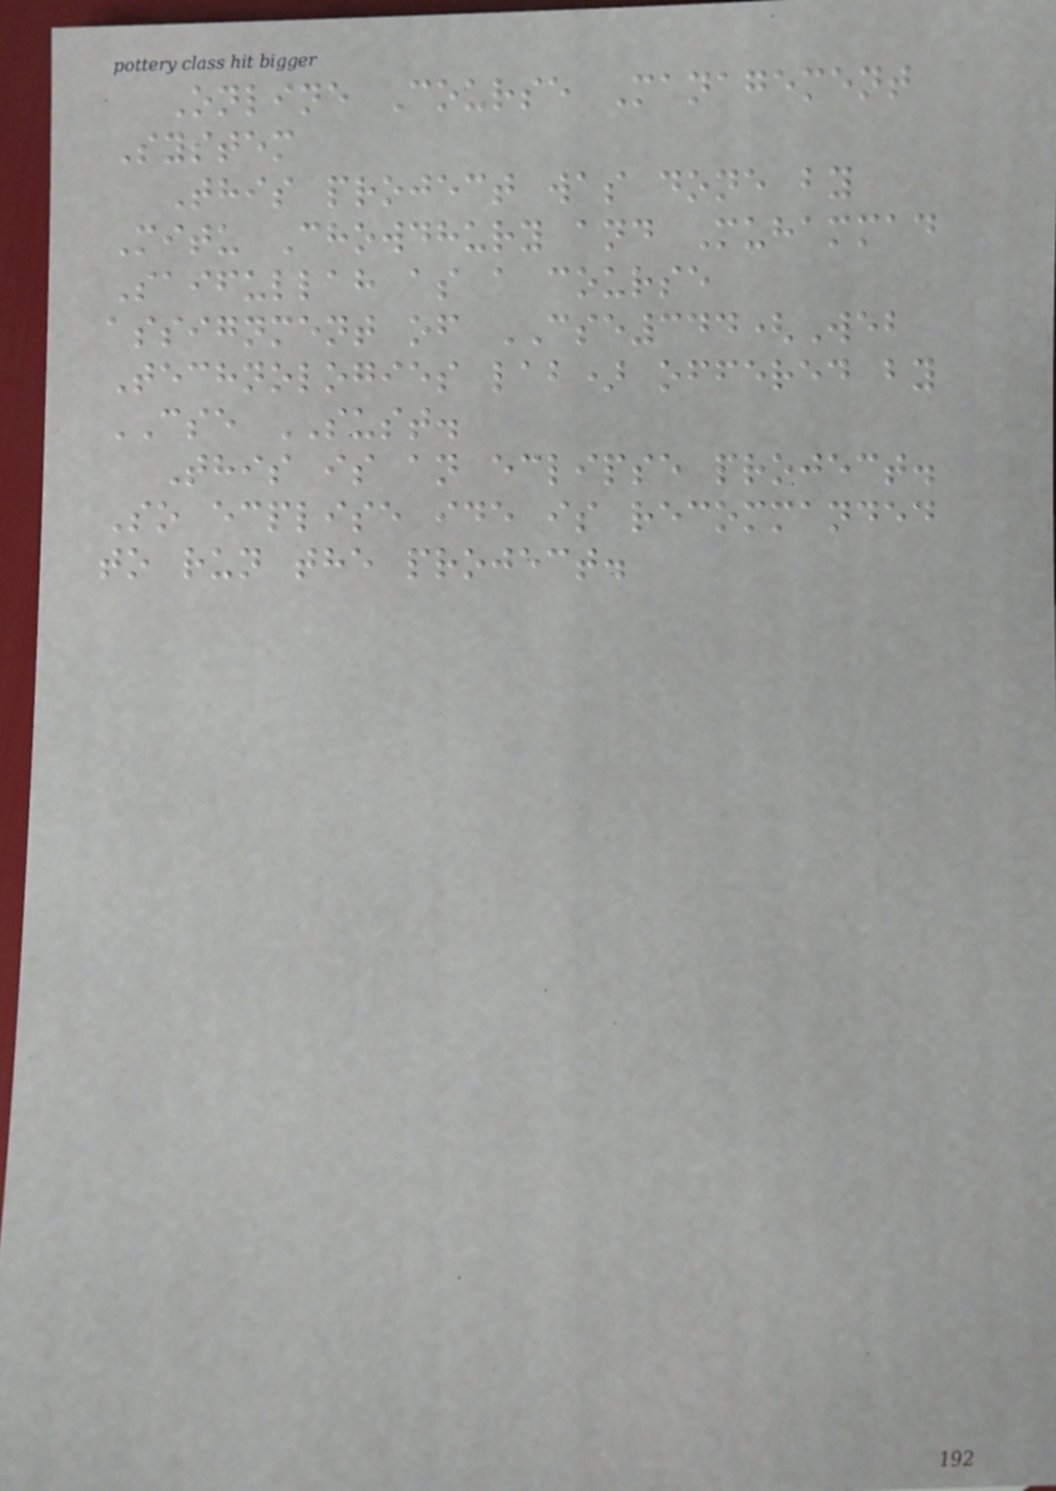Online Course Management
System
This project was done by
Mitu Chowdhury and Muhammad
Saifullah as a course
assignment of CSE344(Web
Technologies lab) offered by
CSE SUST.
This is an eclipse project.
So ecplise ide is recommanded
to run the project.
